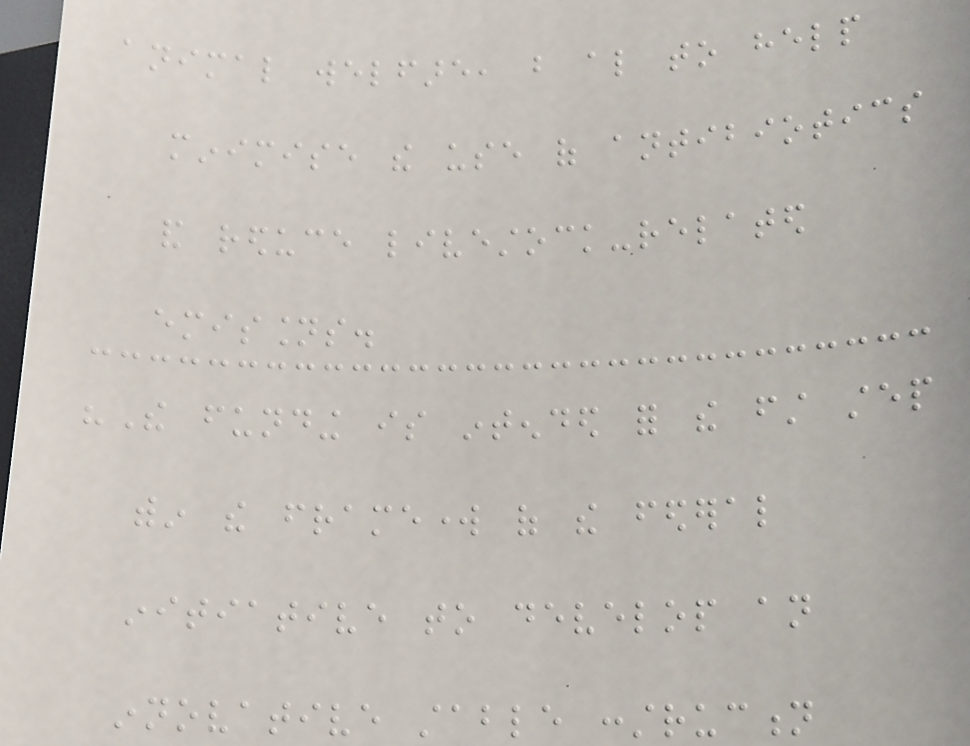animal welfare, but also to help
minimise the use of antibiotics
and reduce livestock-related
emissions.
"The funding is intended for the first step
within the framework of the federal
initiative to develop an
innovative stable construction
